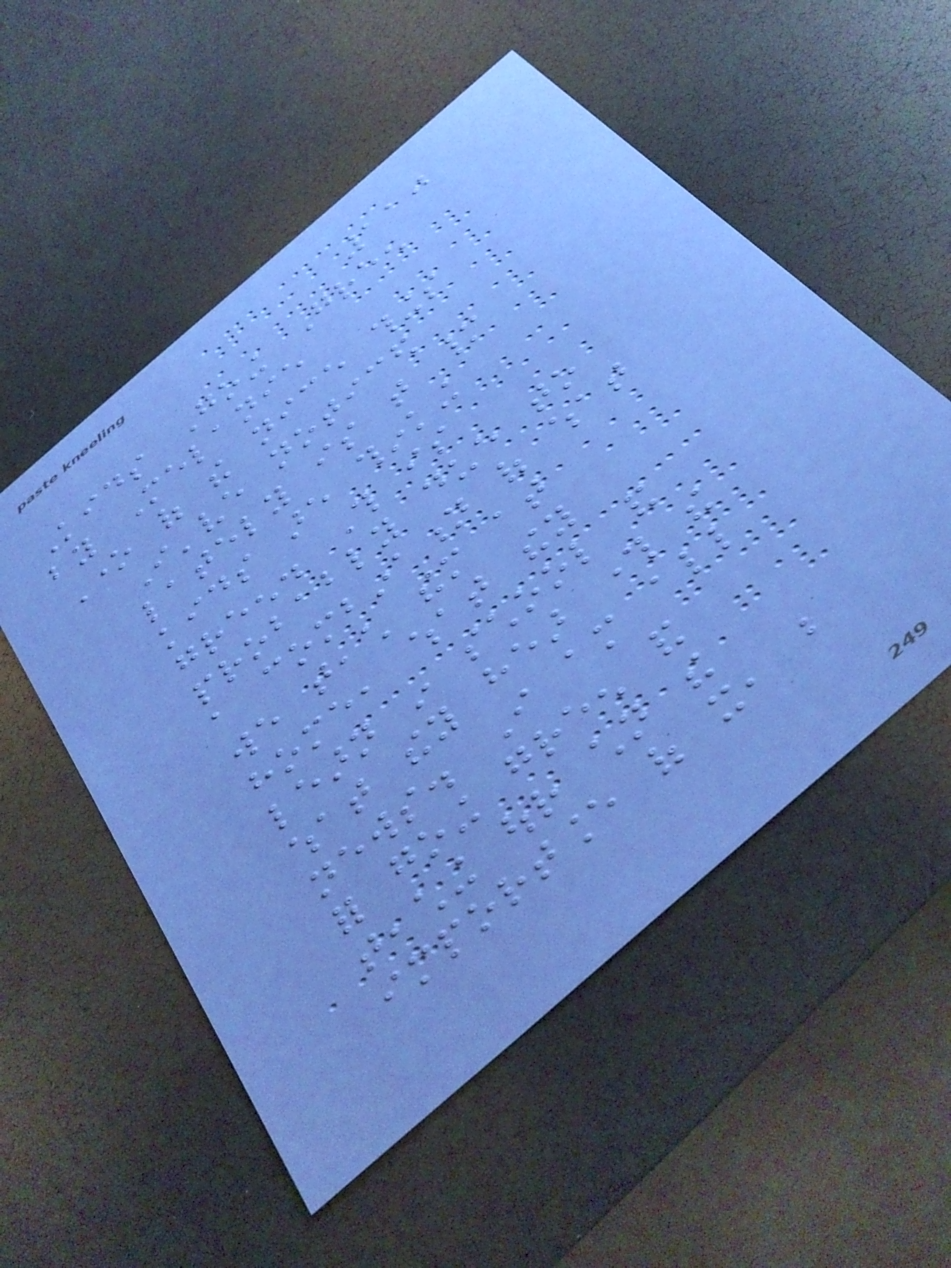110
Kids Going Green
by Melanie
One of the nice things
I've noticed
lately is that many
kids are thinking
green. This is
probably due to
a combination of what
we teach them at
home, what they
learn in school and
what they hear through the
news. I am all
for going green and
teaching our children the
importance of it, but
